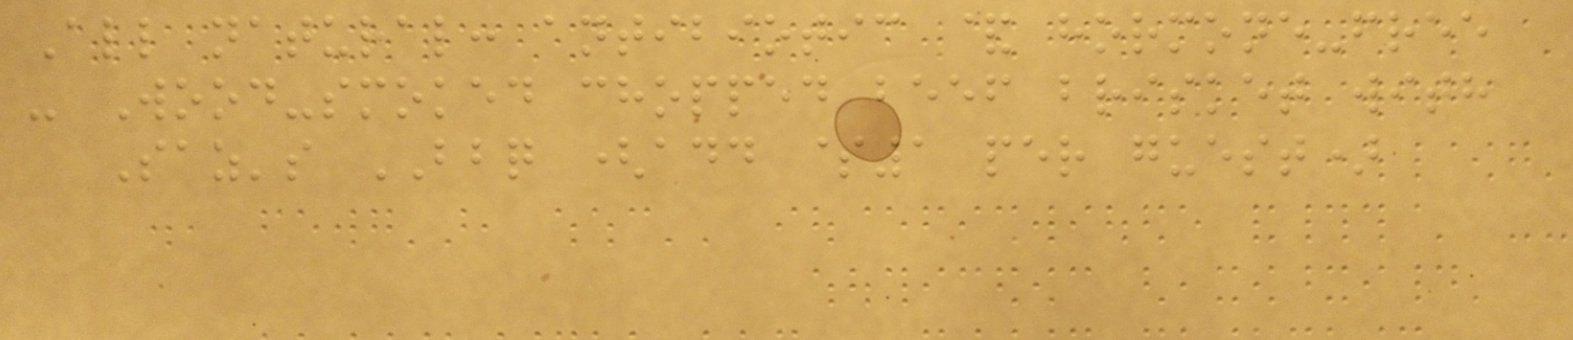All natural: antibiotic & hormone-free
- Wood-smoked chopped beef brisket with
Saz's BBQ (add $1 per guest)
